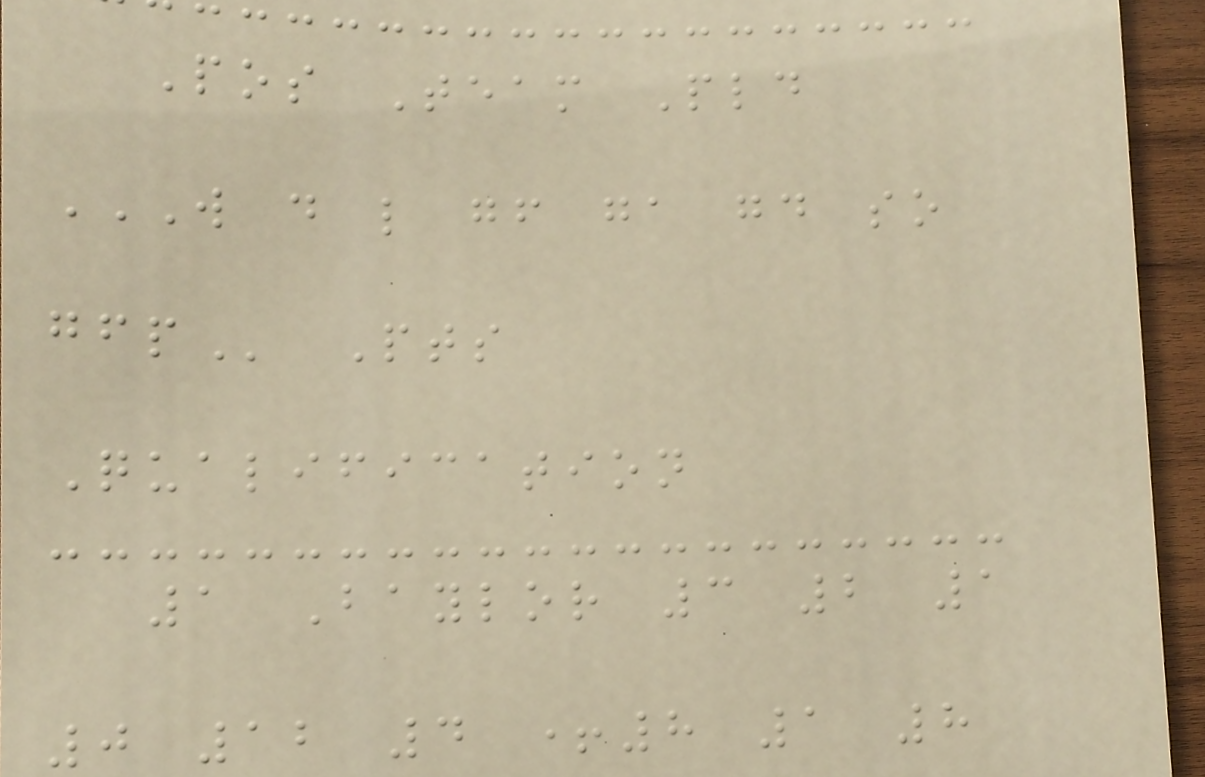Pos Team Pld
W D L GF GA GD SO
GFP Pts
Qualification
1 Baylor 3 2 1
0 12 4 +8 1 8
